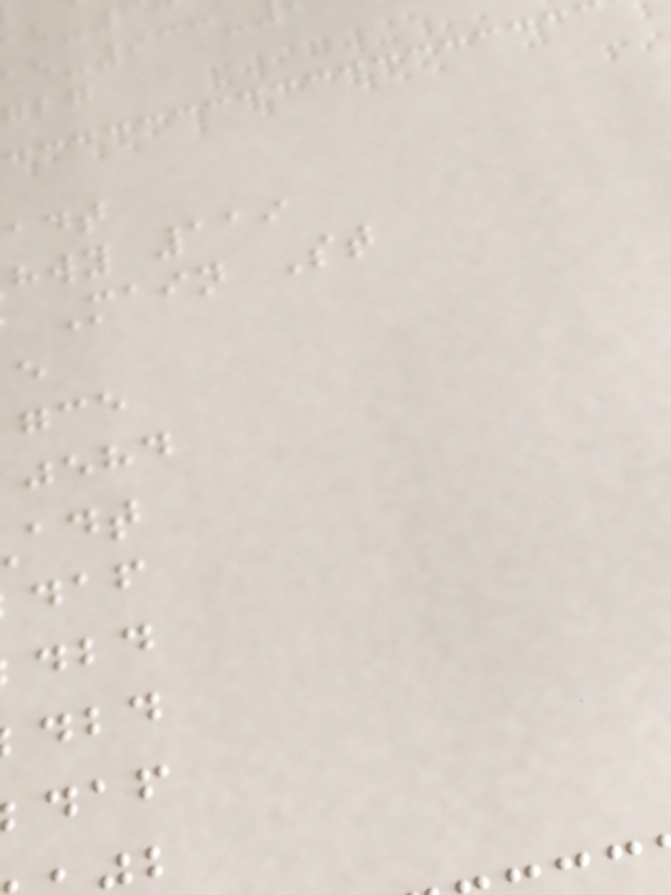hwy 119
Main St
jehd
